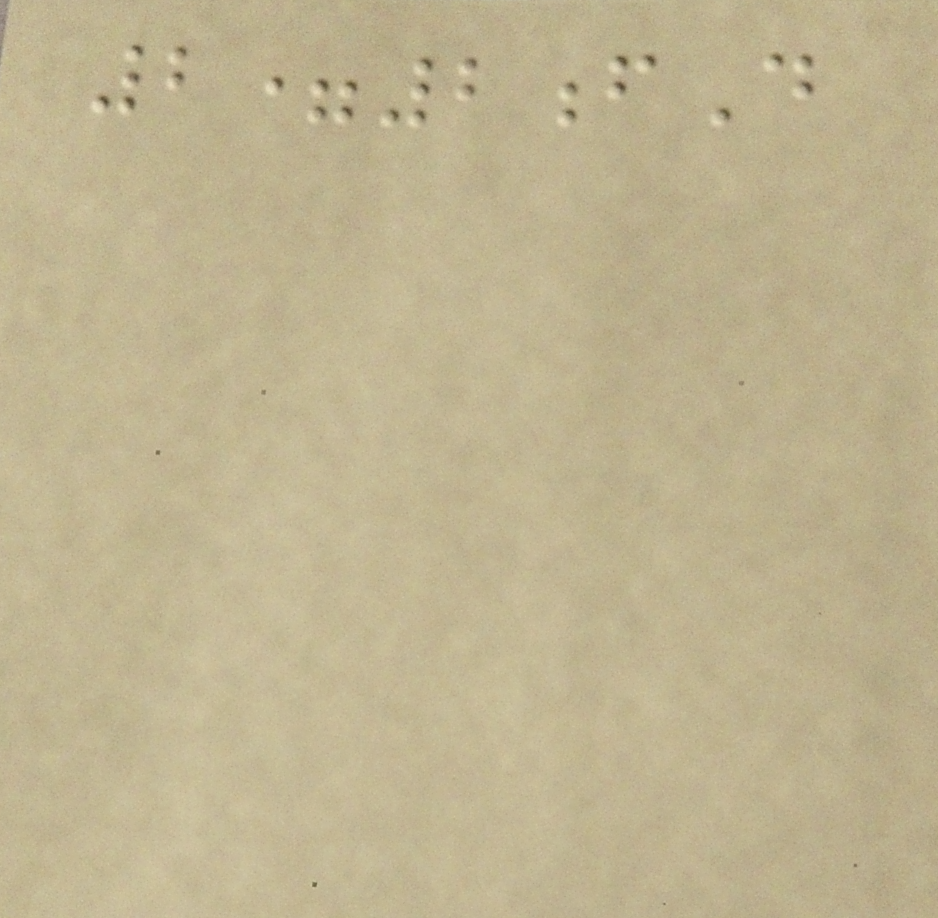2=2fD
